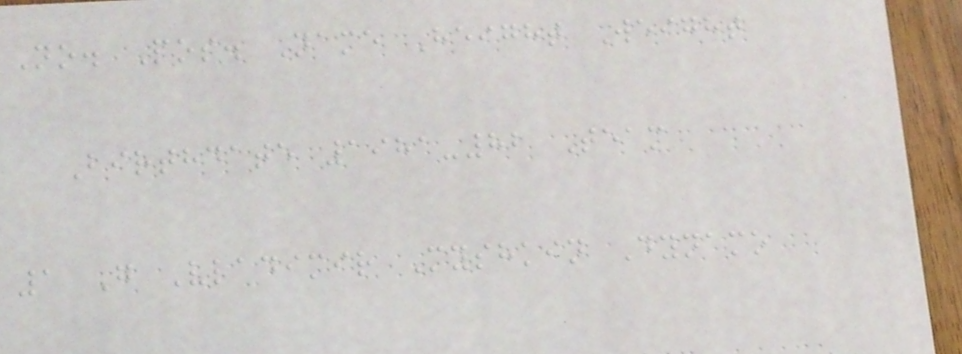No. Pos. Name Height Weight
Birthdate 1981-82 Team
1 G Vladimir Myshkin Dynamo
